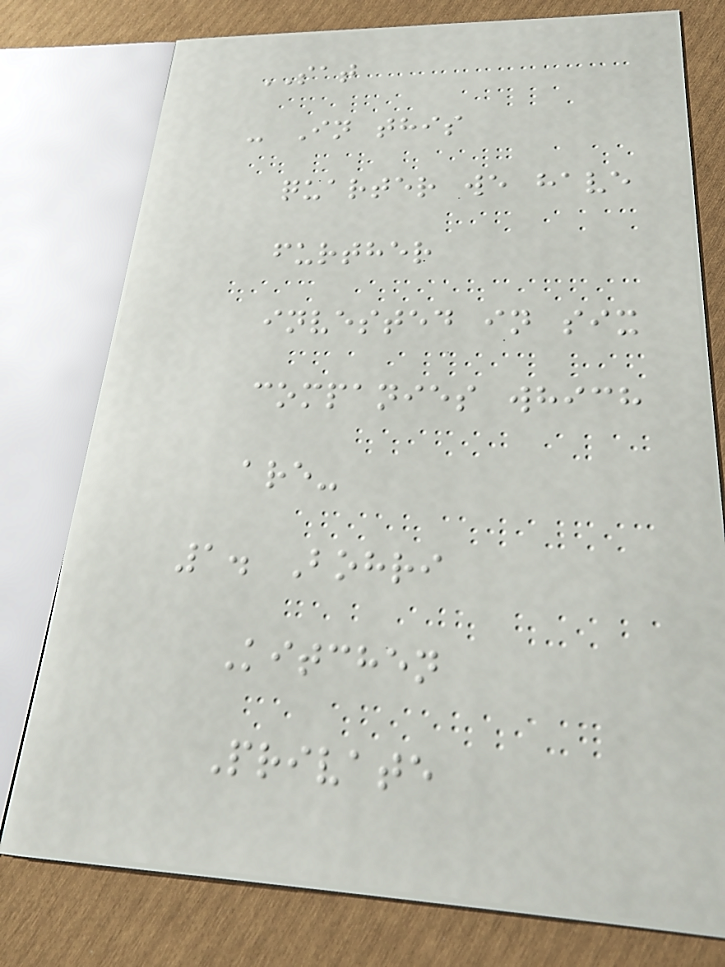SAT
- In this
quarter we have
further
invested in six
companies which
are-
1. Bohri
Kitchen
Private
